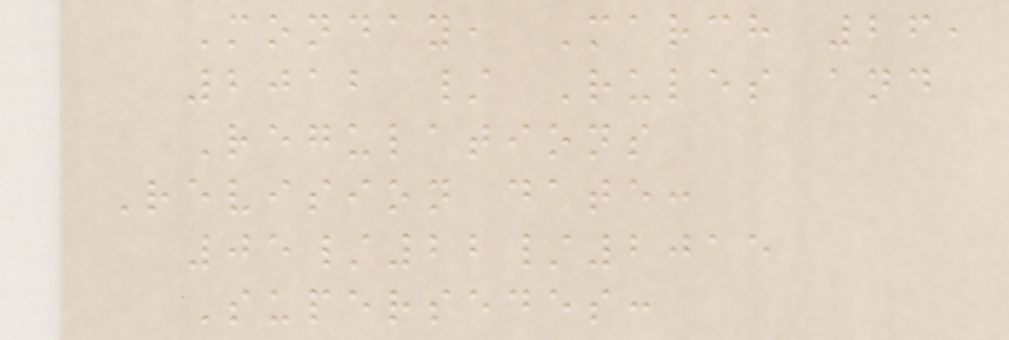Monday, March 26,
2012 / Rules and
Regulations
Revision date:
05/22/2015
Supersedes:
